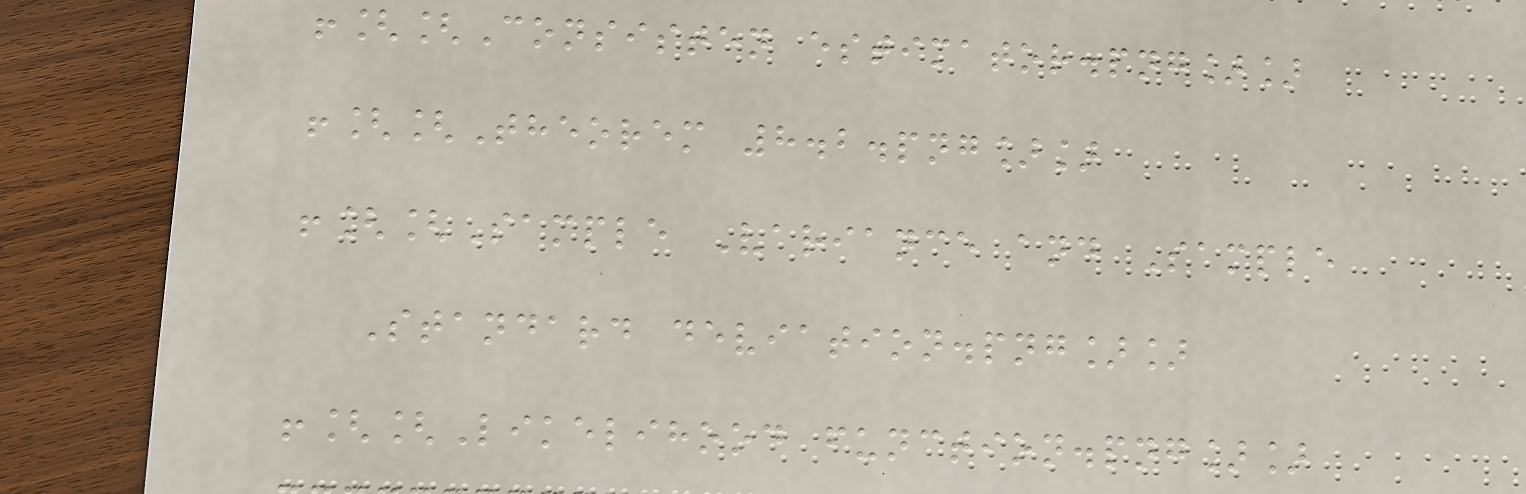![[Consisten estimator.png]]
![[Theorem 8.2.png]]
![[Sample Variance and Sample
Standard deviation.png]]
![[Likelihood function.png]]
